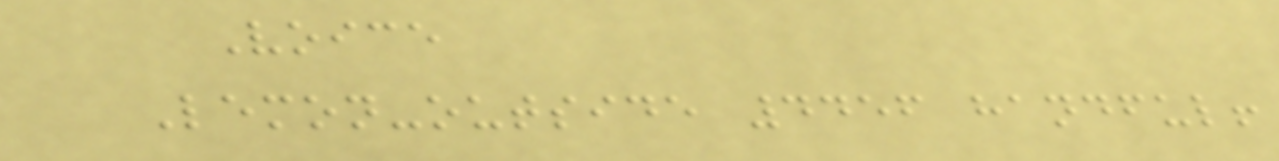Voice
Lemon-outside 4456 handful!
